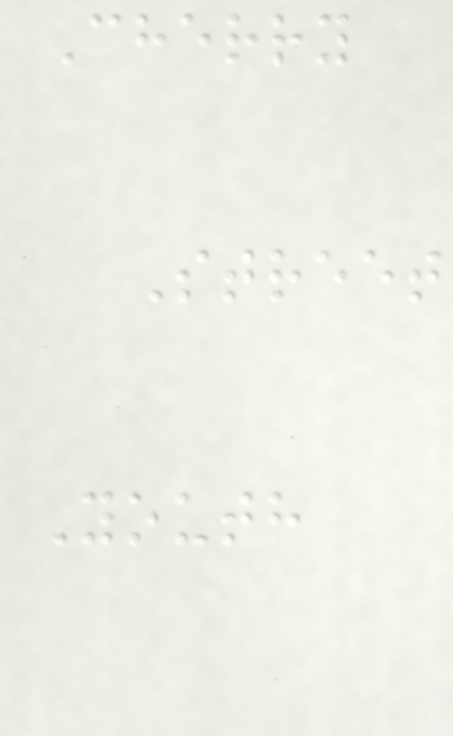Cherry
Street
Youth
